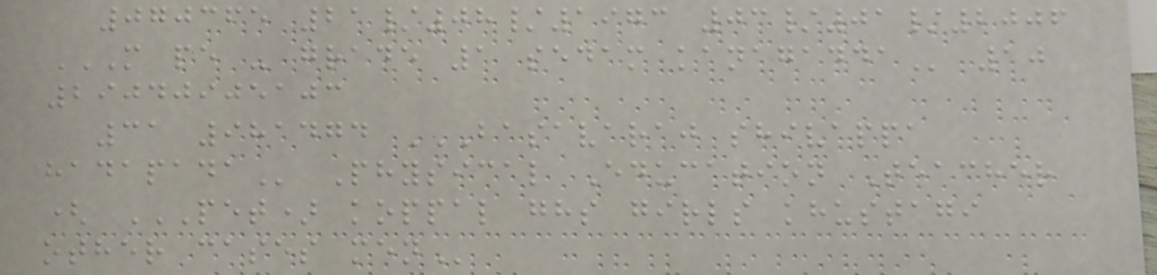070365 21/08/1973 03/01/2006
M PE - GRADE 1 SEDAM KANAGADDA 10
29040905103
31 981474 BASAVARAJ SHIVAPPA
HADAPADA Physical Education Teacher
( PET) KOPPAL GHS GIRLS KHUSTAGI
OTHER CASES MEN
